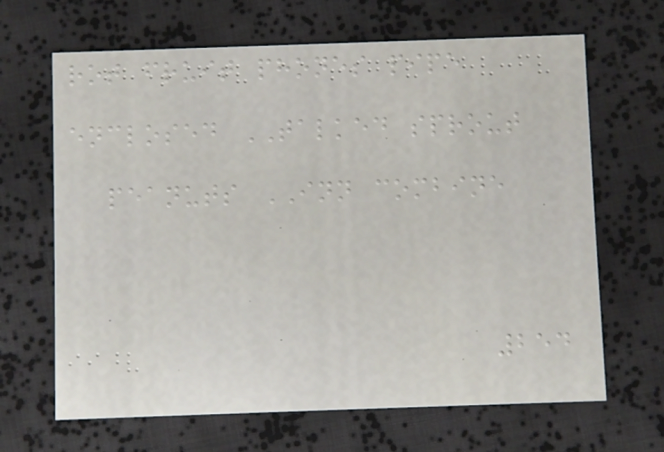rot fruit phones pipe
enclosed TALKED sprout
peanuts INN combine
254
